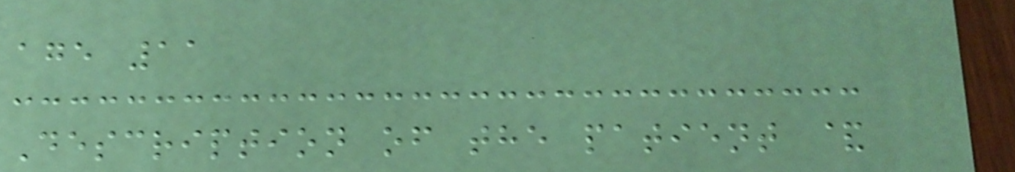age 11
Description of the patient &
